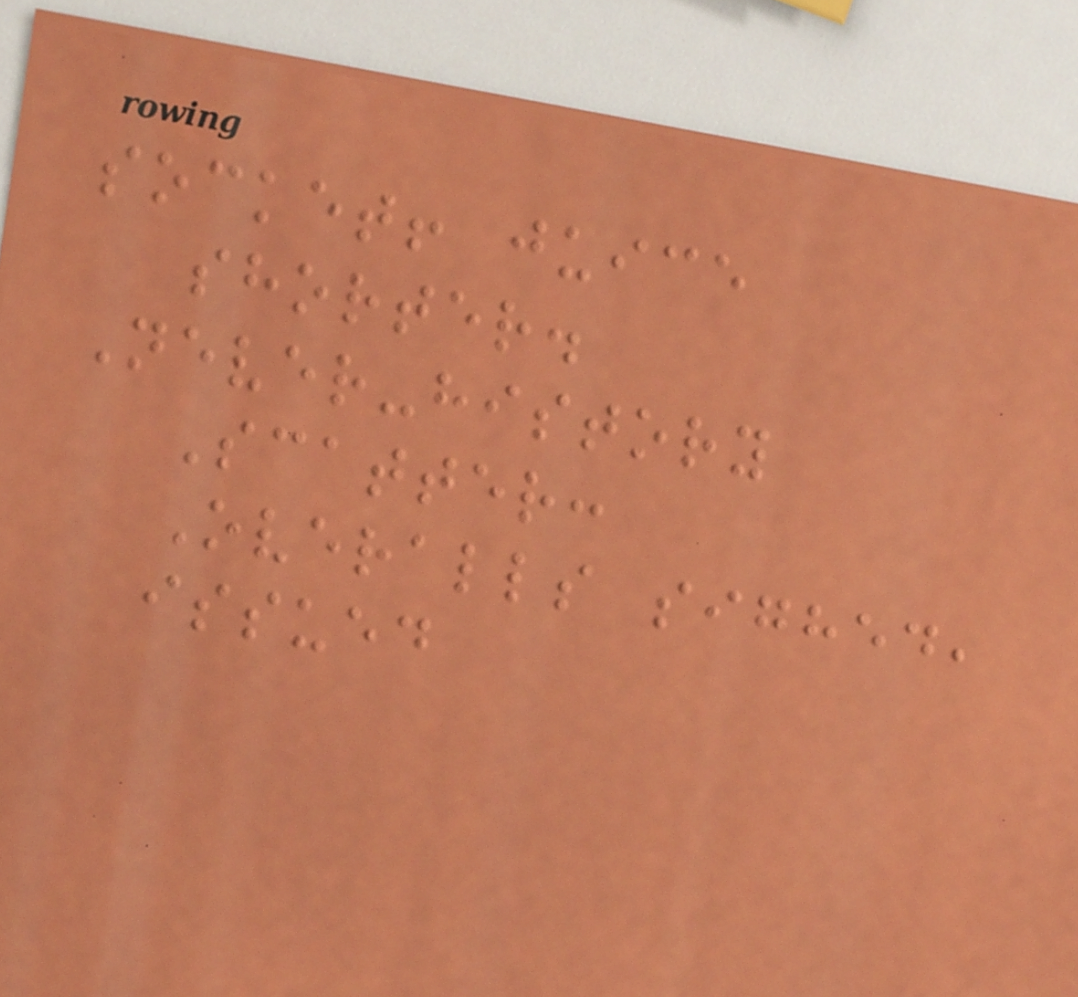socket! juice
shorter.
Never-history
Scatter:
Overalls sighed,
issued
